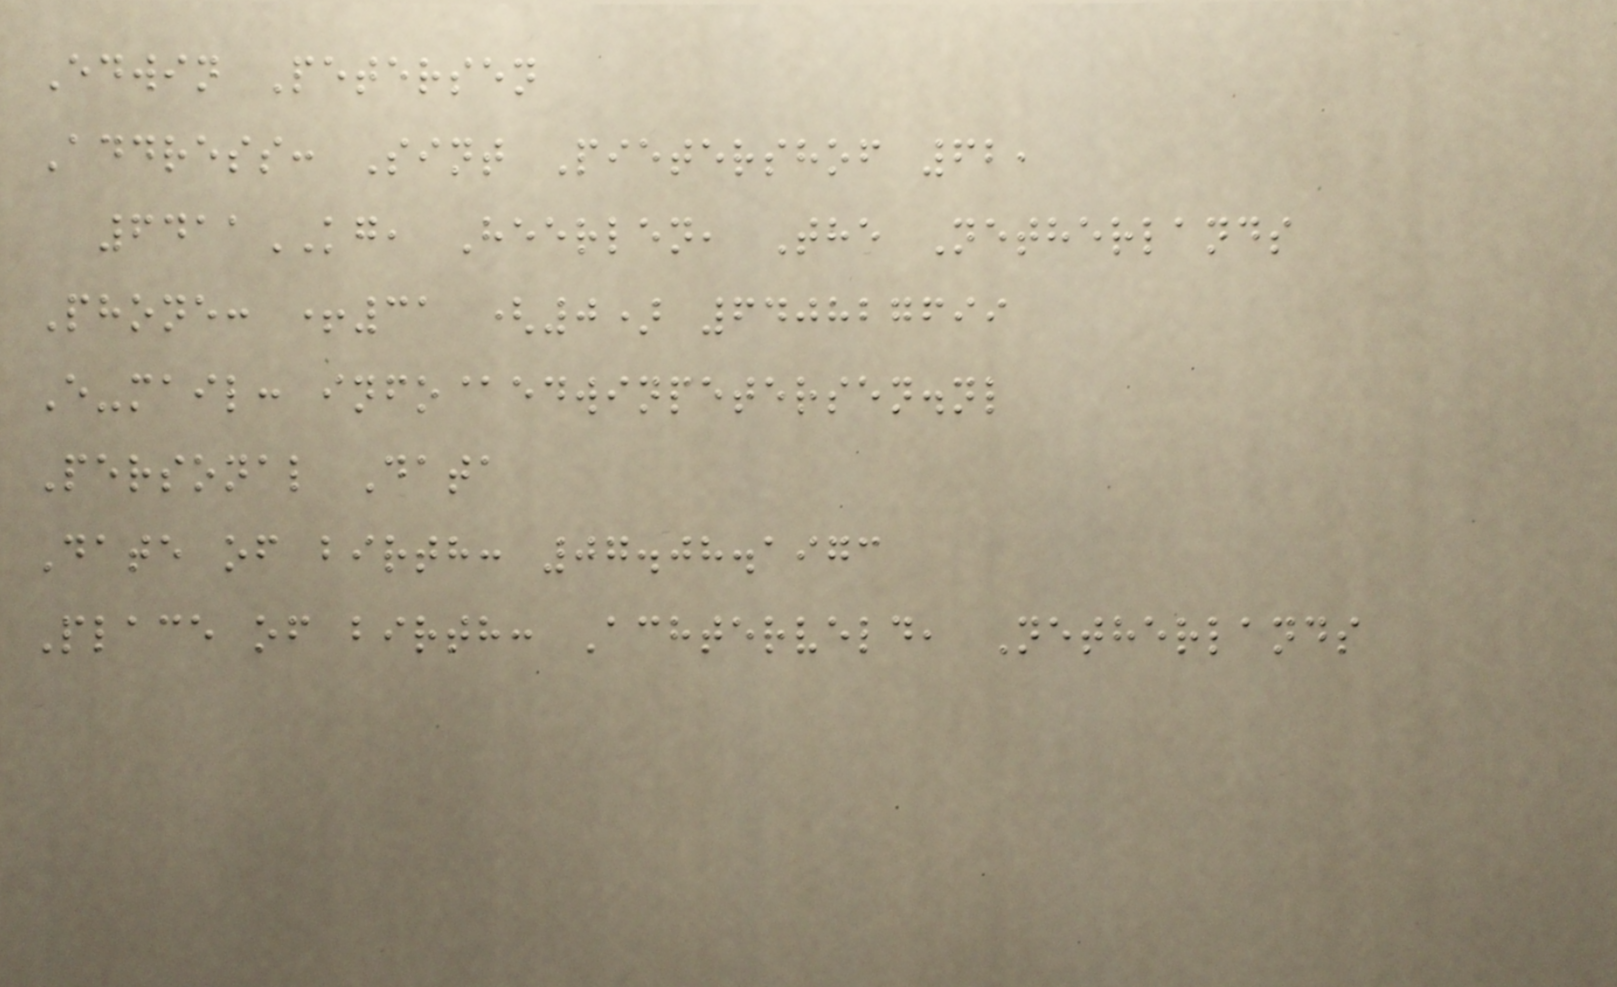Edwin Petersen
Address: Sint Pietershof 62,
6411KG, Heerlen, The Netherlands
Phone: +31 (0) 640827699
E-mail: info@edwinpetersen.nl
Personal Data
Date of birth: 07.08.1973
Place of birth: Achterveld, Netherlands
